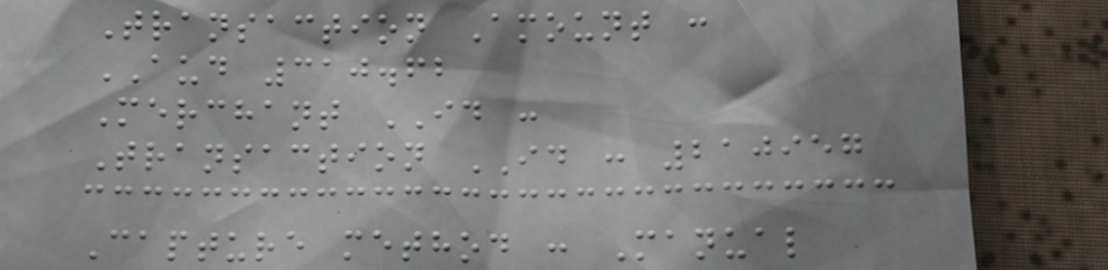Transaction Amount :
AUD 310.62
Merchant ID :
Transaction ID : 210957
Capture method : Manual
